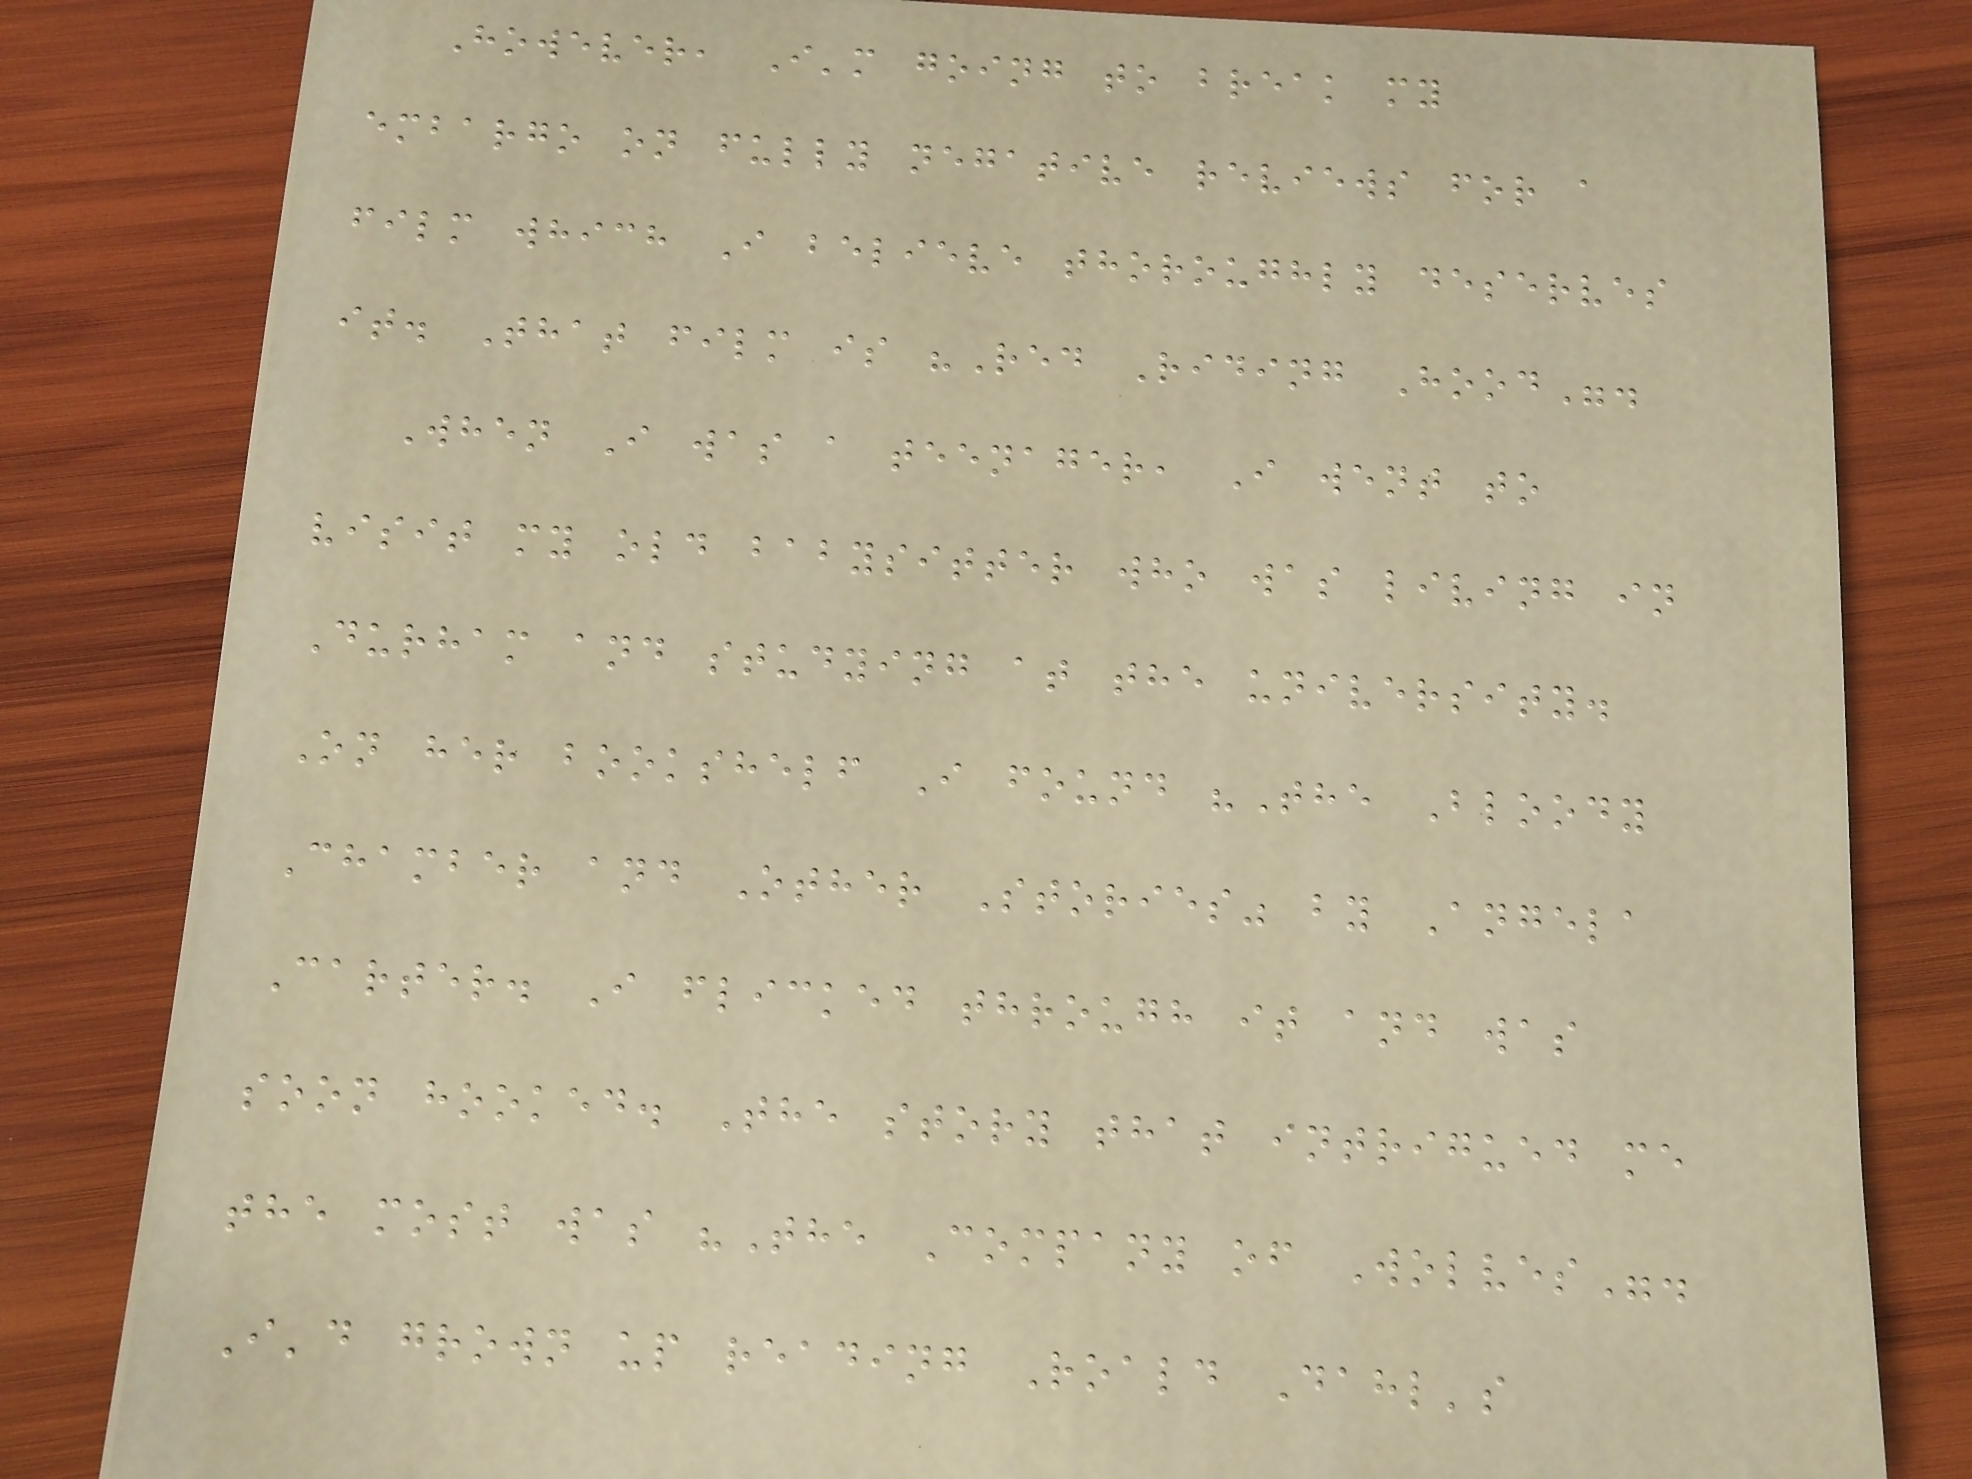However, I'm going to break my
embargo on fully negative reviews for a
film which I believe thoroughly deserves
it. That film is "Red Riding Hood".
When I was a teenager, I went to
visit my old babysitter who was living in
Durham and studying at the university.
On her bookshelf I found "The Bloody
Chamber and Other Stories" by Angela
Carter. I flicked through it and was
soon hooked. The story that intrigued me
the most was "The Company of Wolves".
I'd grown up reading Roald Dahl's
